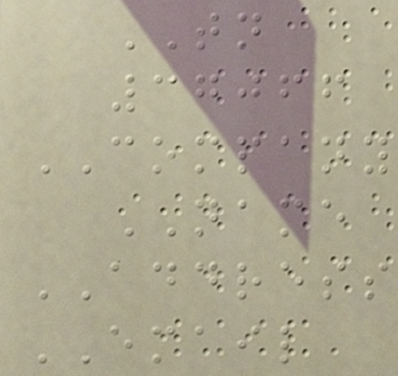TN
37066
COMPANY
NAME
ADDRESS
EMAIL
